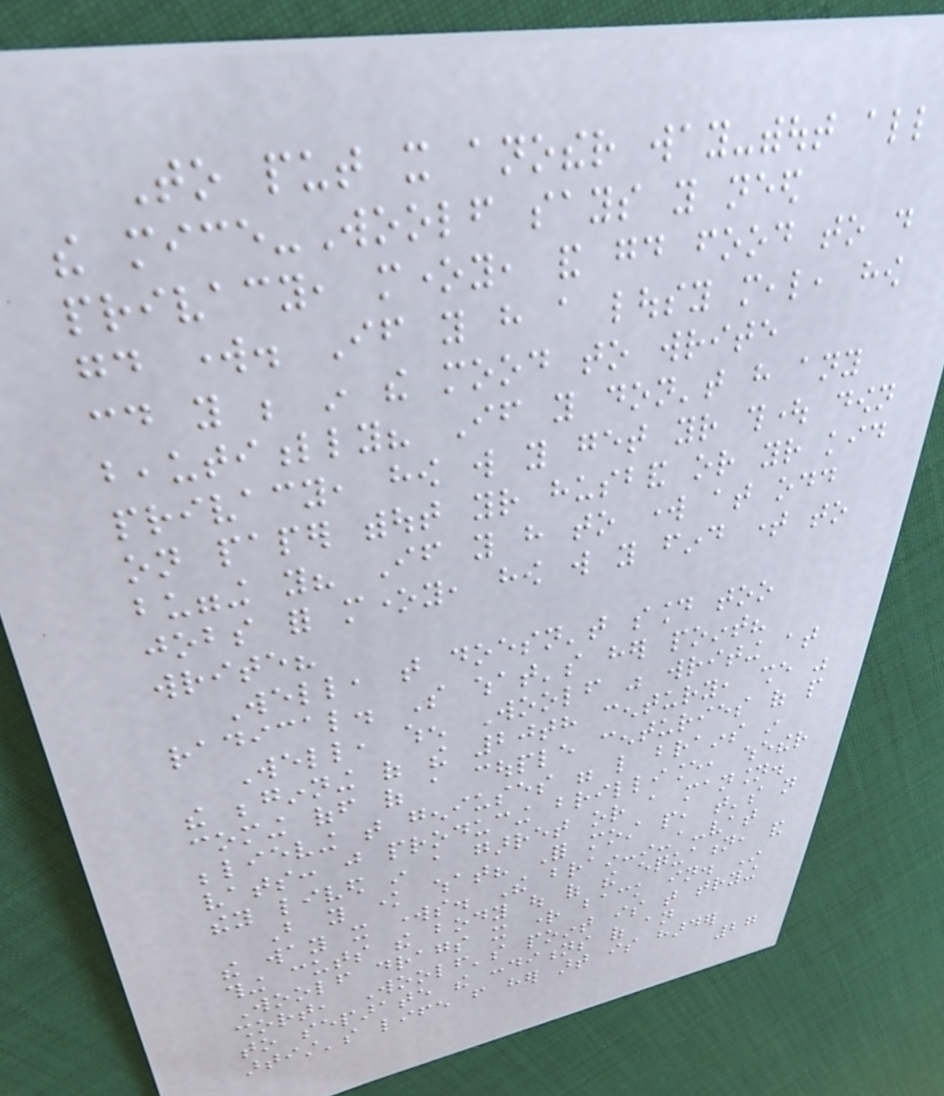To put it another way-without all
the mice-Woolf says you need
privacy, money, and good food to do
good work. If you have a lousy meal, how
could you be in the mood to write
beautifully? If you don't have any
privacy, how will you get your thought down
on paper without your husband or your kid
bugging you? If you have to work at odd
jobs for money, how will you find time to
write?
Well, that doesn't sound too
radical. So what's her point?
Well, when Woolf was writing at
the beginning of the 20th century, she was
coming off of a couple centuries of people
believing that geniuses were like brains in
vats: just producing brilliance, whether
they lived in a garret or a mansion.
But you know what? For most people, that's not
the way it works. The brain-in-a-vat
thing cuts the body out of the equation, and
Woolf drags it right back in. In
short, Woolf's point is that trying
to separate the conditions of an
artist's life from her art is harder
27
